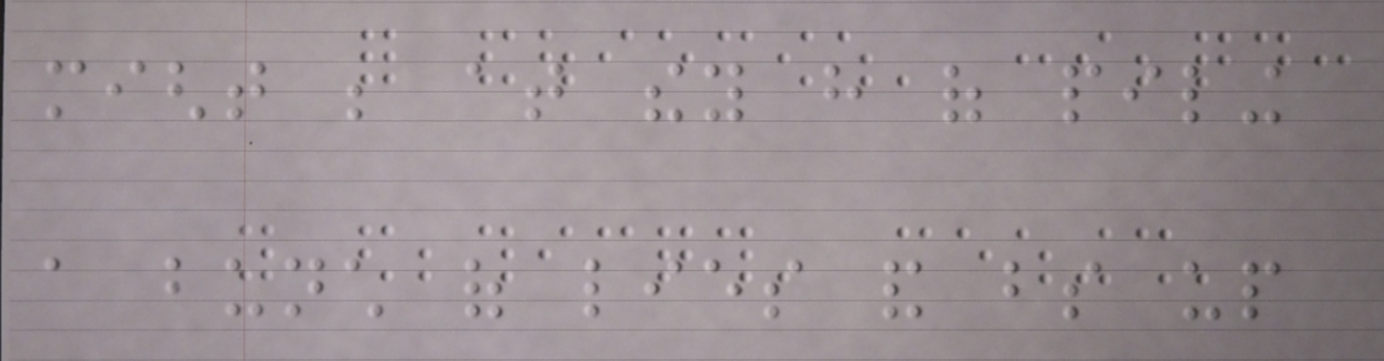might be at they have of piling
a bunch of lies and bs up
